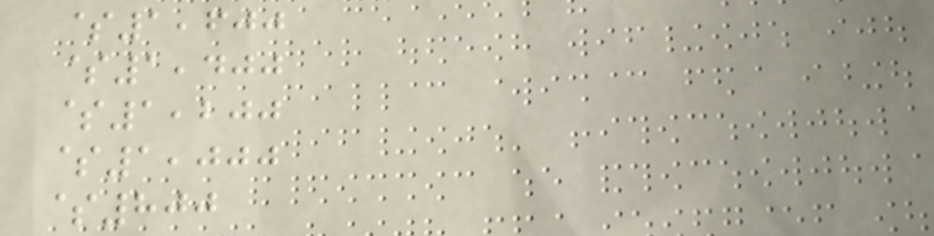$1,600
$1,400
$1,200
$1,000
$800
